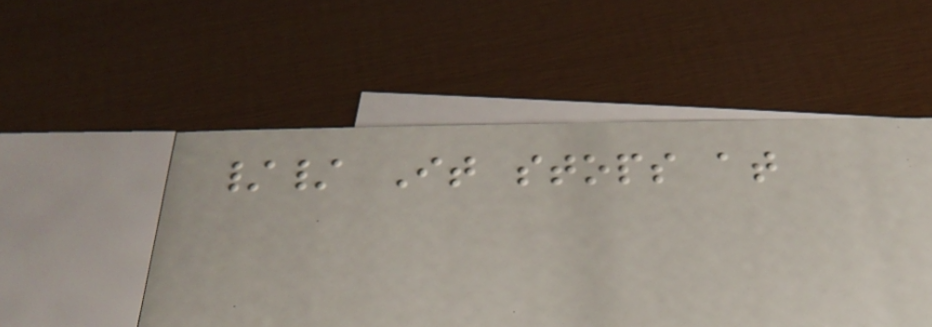// It stops at
